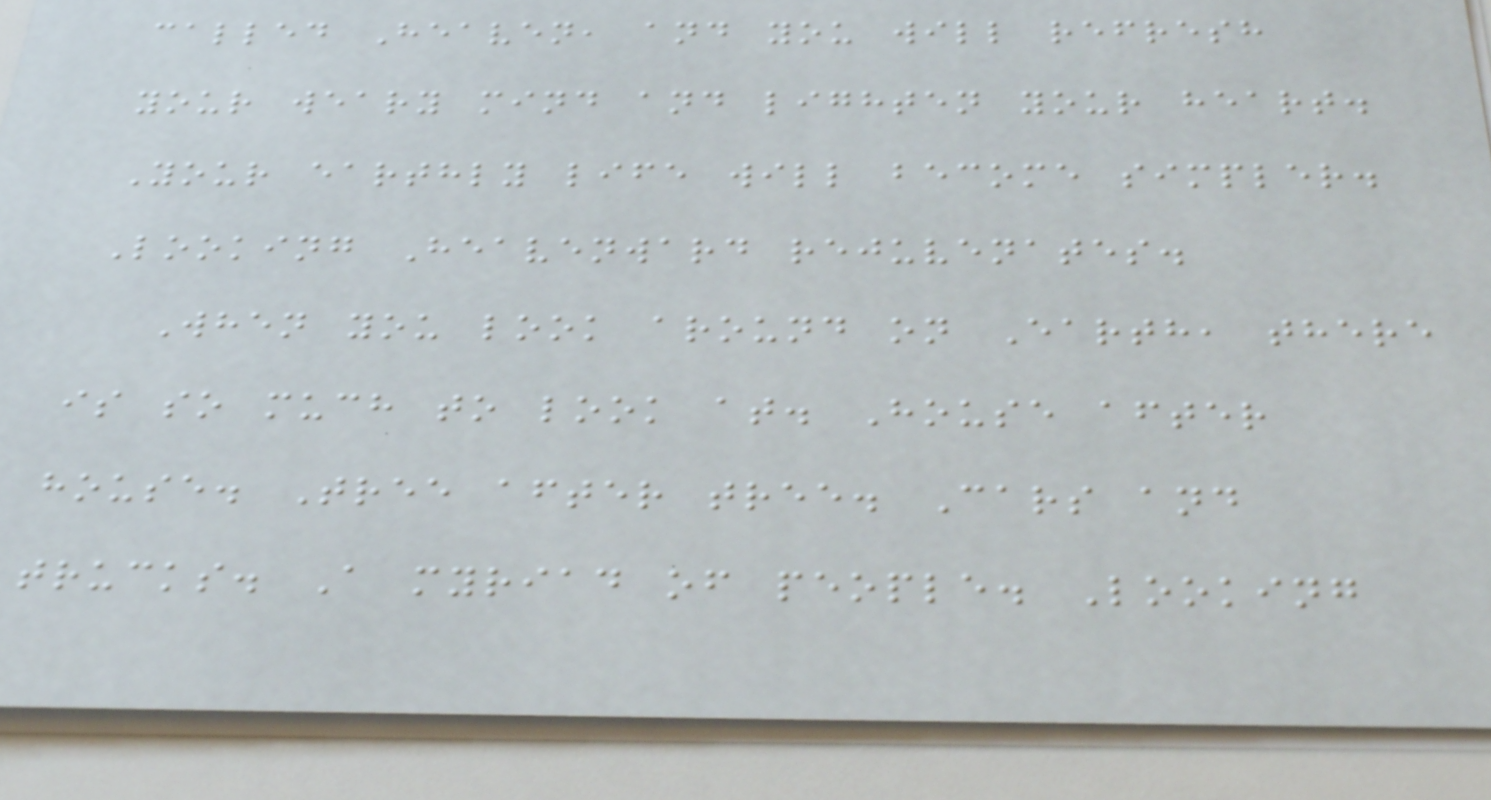called Heaven, and you will refresh
your weary mind and lighten your heart.
Your earthly life will become simpler.
Looking Heavenward rejuvenates.
When you look around on Earth, there
is so much to look at. House after
house. Tree after tree. Cars and
trucks. A myriad of people. Looking
